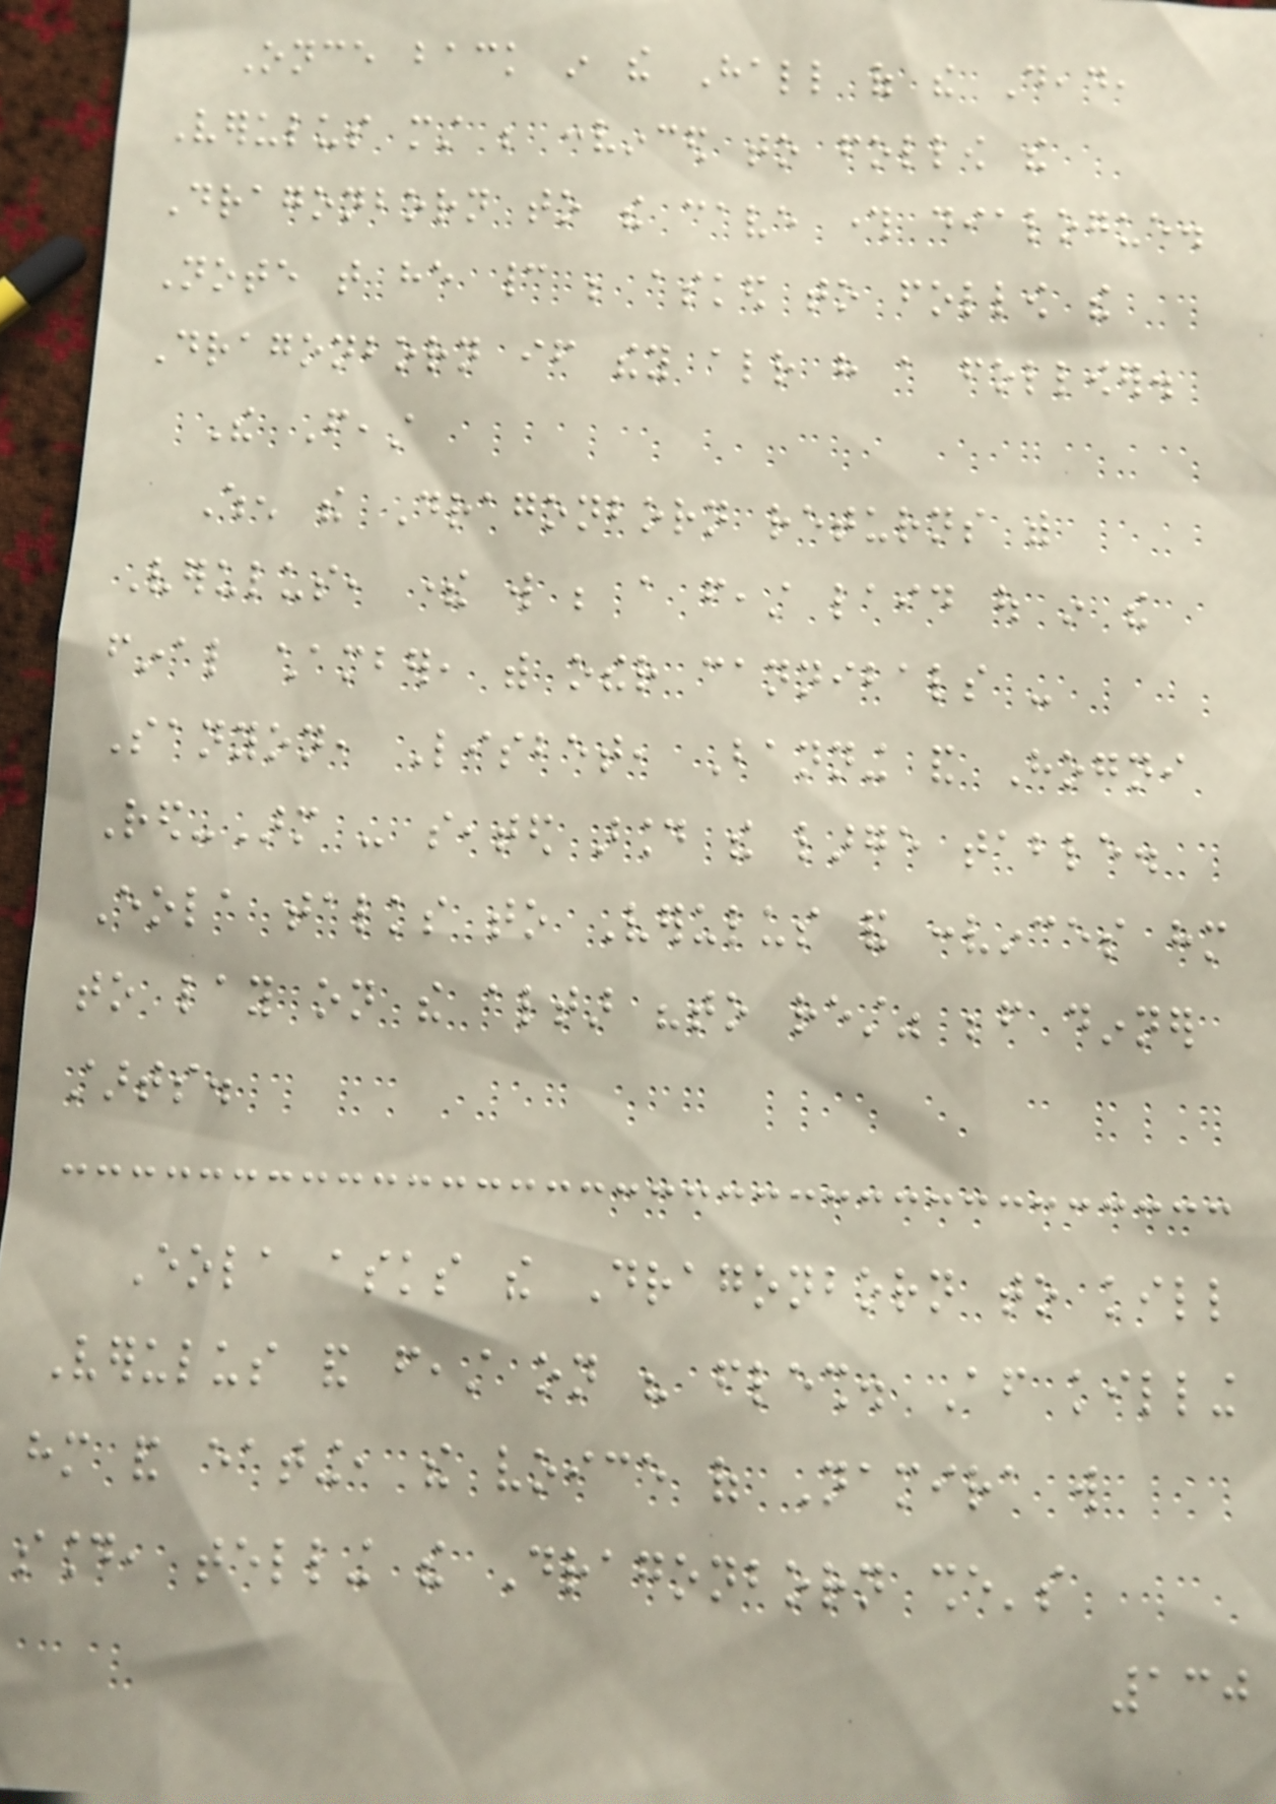Once back in the Hall of the Dead,
Verulus must be convinced to follow the
Dragonborn to the cave through dialogue.
Note that he cannot be asked to follow the
Dragonborn if they already have a follower.
The Feast
When the Dragonborn returns with
Verulus, there will be a feast laid out in the
final chamber, with other cannibals -
Sanyon, Lisbet, Banning and Hogni
Red-Arm - seated around the large table.
Eola talks to Verulus and convinces him
to lay on the altar "to rest" before dinner
starts.
Eola asks the Dragonborn to kill
Verulus and feast on his flesh. After killing
him and eating, the voice of Namira will
sound, telling the Dragonborn she's
130
